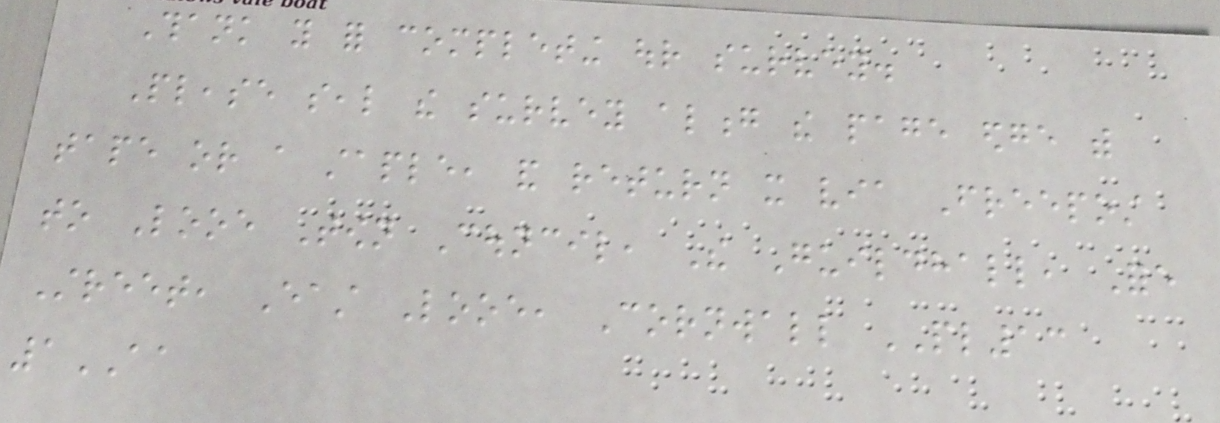Thank you for completing our survey.
Please seal the survey along the page edge with
tape or a staple, and return it via Freepost
to Looe Town Council, The Guildhall, Fore
Street, East Looe, Cornwall PL13
1AA
